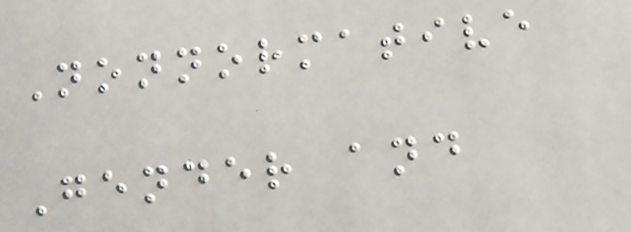Nonnormative
Gender and
